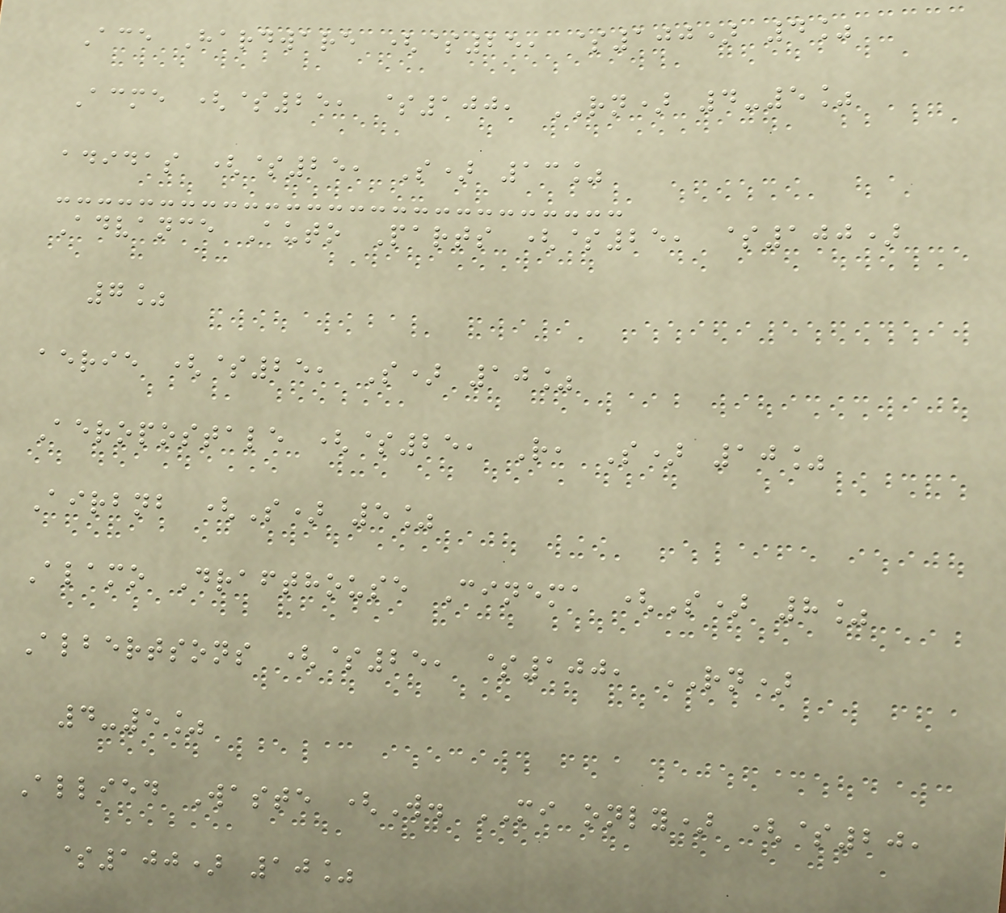Ace Hardware ($25, $100) 4%
Acme ($25, $100, RN) 4-5%
adidas ($25, S) 13%
Advance Auto Parts ($25, $100)
7%
aerie ($25, S) 10%
Aeropostale ($25, R, S) 10%
Airbnb (S) 5%
Alamo Drafthouse Cinema (S) 8%
Albertsons ($25, $100, RN)
4-5%
Allied Waste (W. MI only) ($20,
$100) 10%
